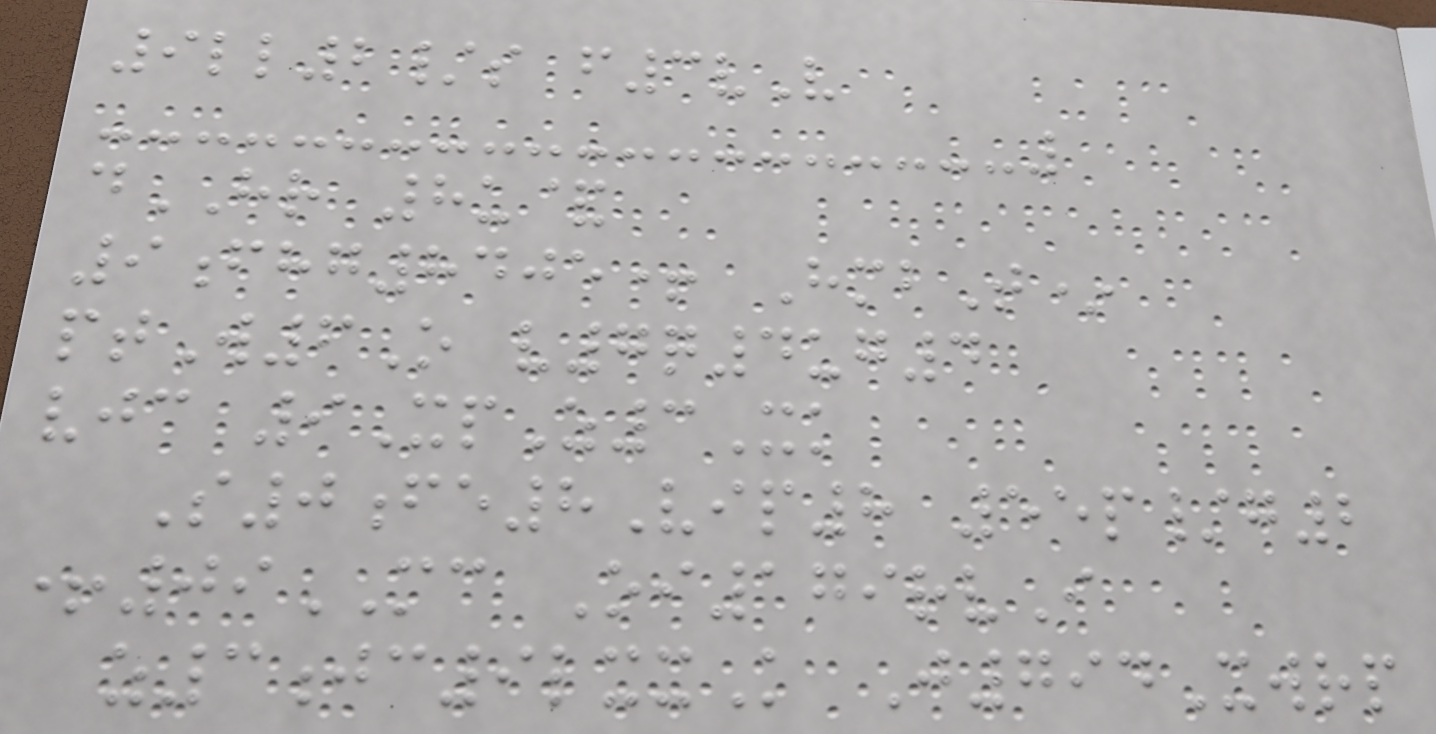9ll2/s f3vV
dHR 8u&
9fhg8405+ HmbT*
ptW6O v7q4ug4
vjc 9XpZ3Xk
S0fe8Vip8 55p/g2
+09MC Oi179rvI
z3jc9lxxK J794Xwrp
